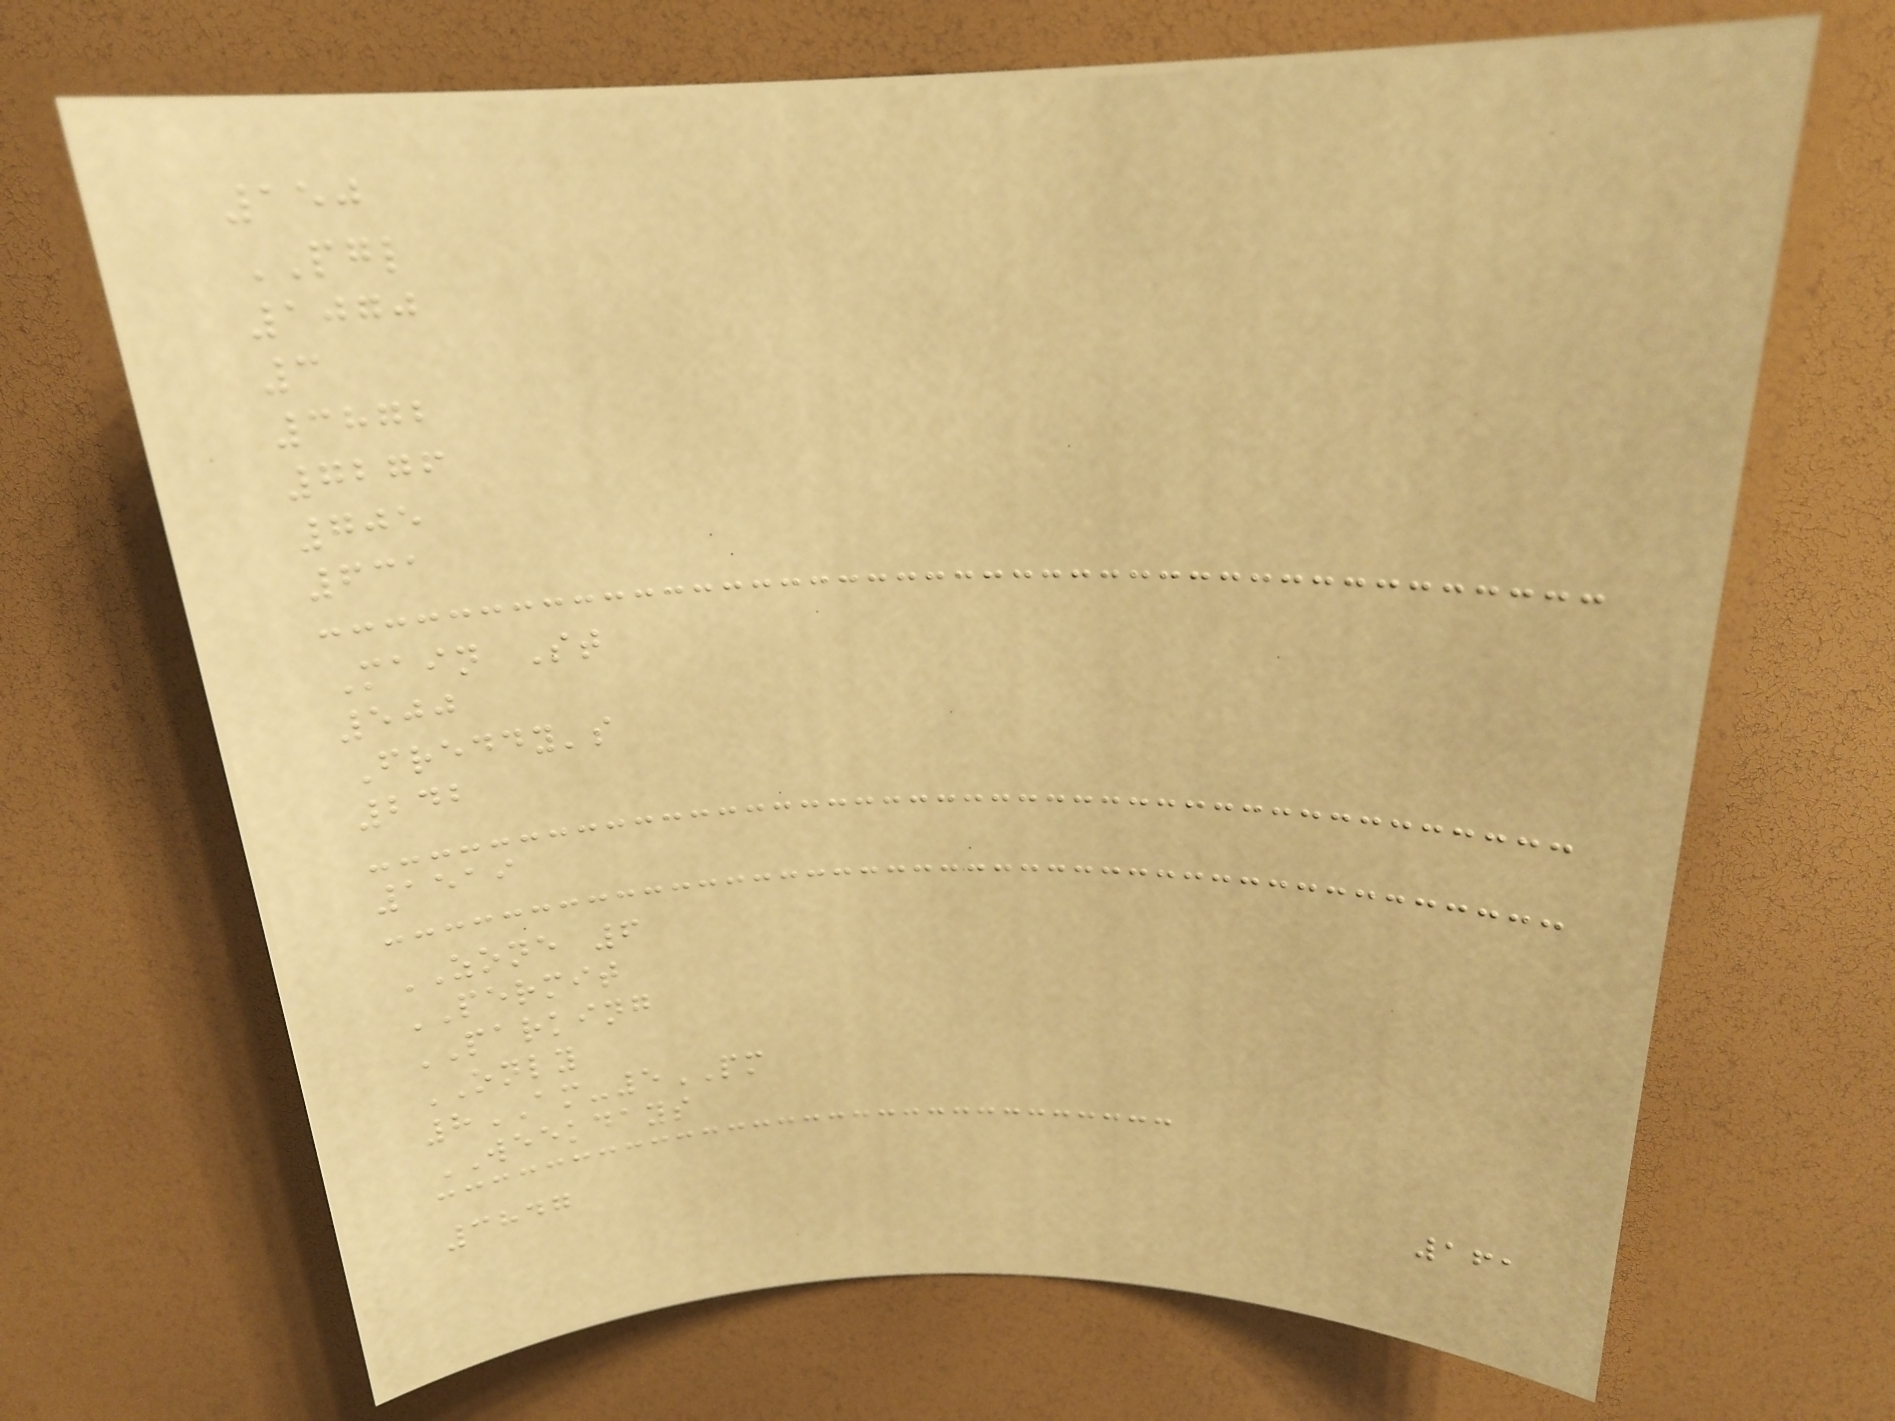150
PGL
1070
3
3872
7276
705
631
Main St
500
Freddy's
242
1519
ZONE 6
PERMIT
PARKING
ONLY
8AM-5PM
WEEKDAYS
3847
161
